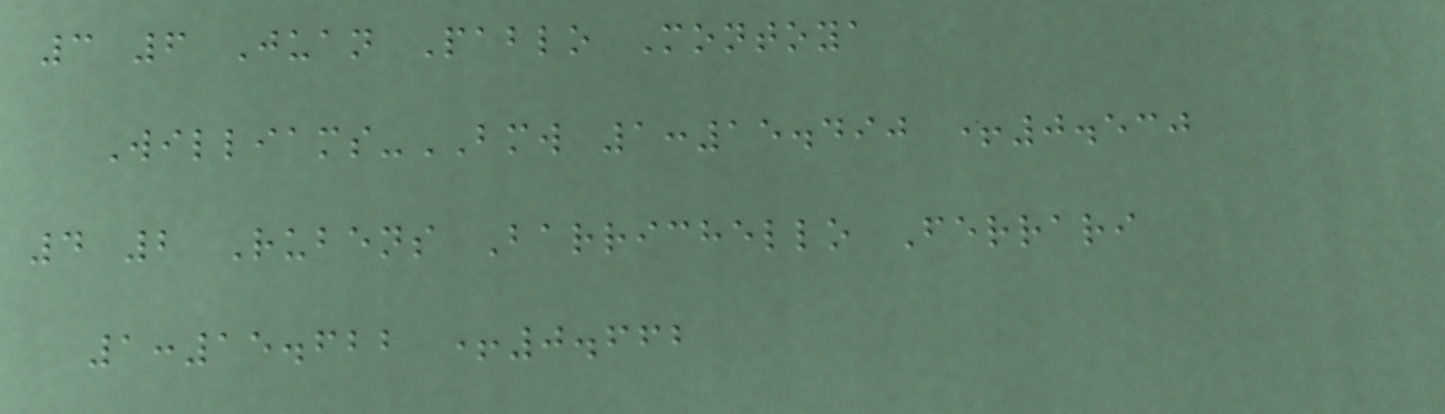3 6 Juan Pablo Montoya
Williams-BMW 1:15.490 +0.530
4 2 Rubens Barrichello Ferrari
1:15.622 +0.662
